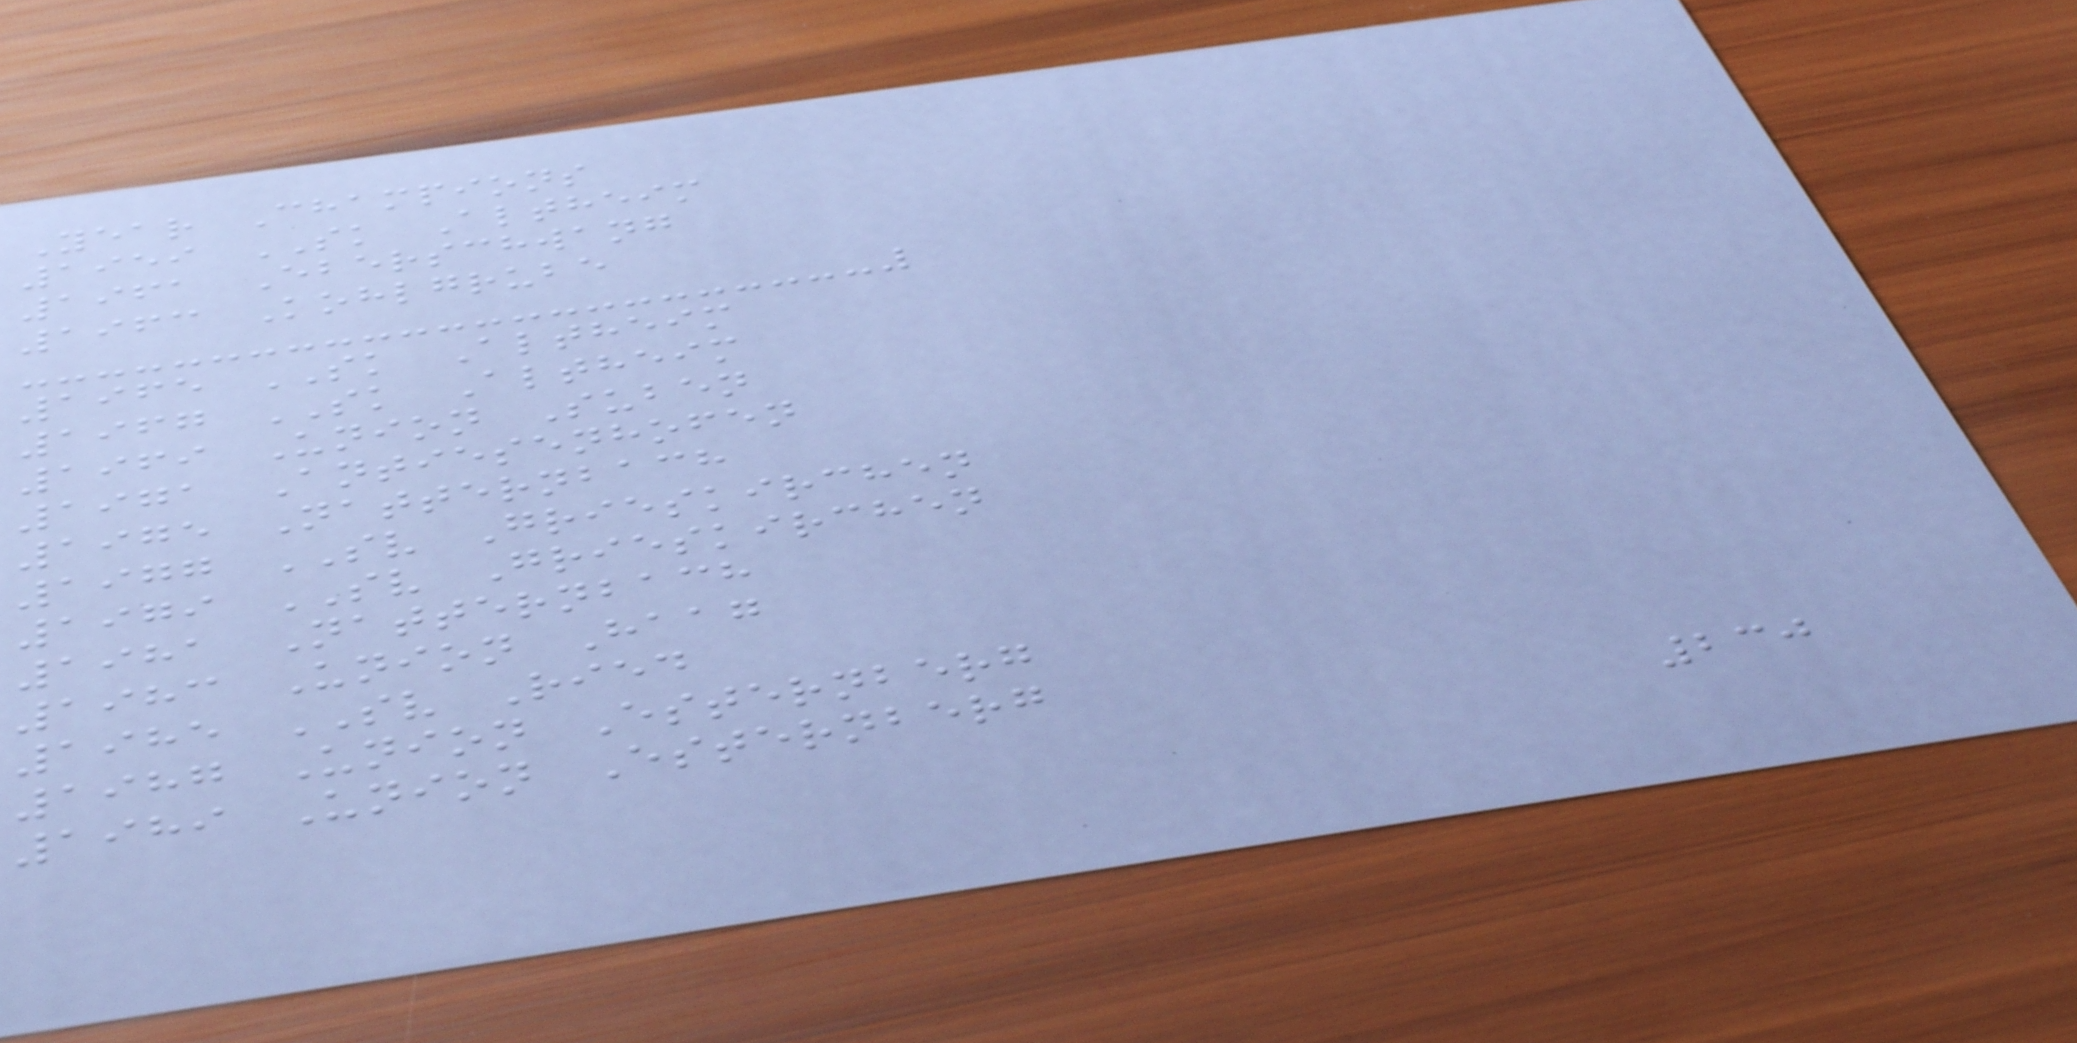Year Champions
1959 SK Altheim
1961 Eberschwang
1963 Kohlgrube
1965 SK Altheim
1967 SK Altheim
1969 Union Suben
1971 Antiesenhofen
1975 Natternbach
1977 SV Grieskirchen
1979 SV Grieskirchen
1981 Natternbach
1983 Union Haag
1985 SV Ried
1987 Union Esternberg
1989 Union Esternberg
230
